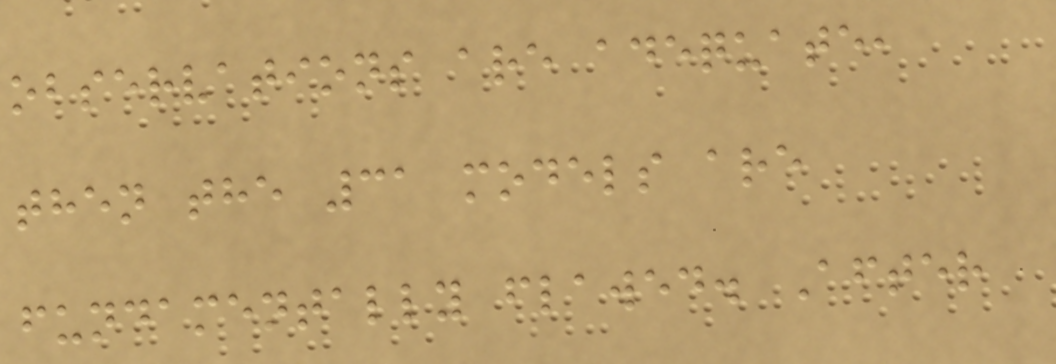observations are adequate,
then the 31 models are
fundamentally flawed. After
